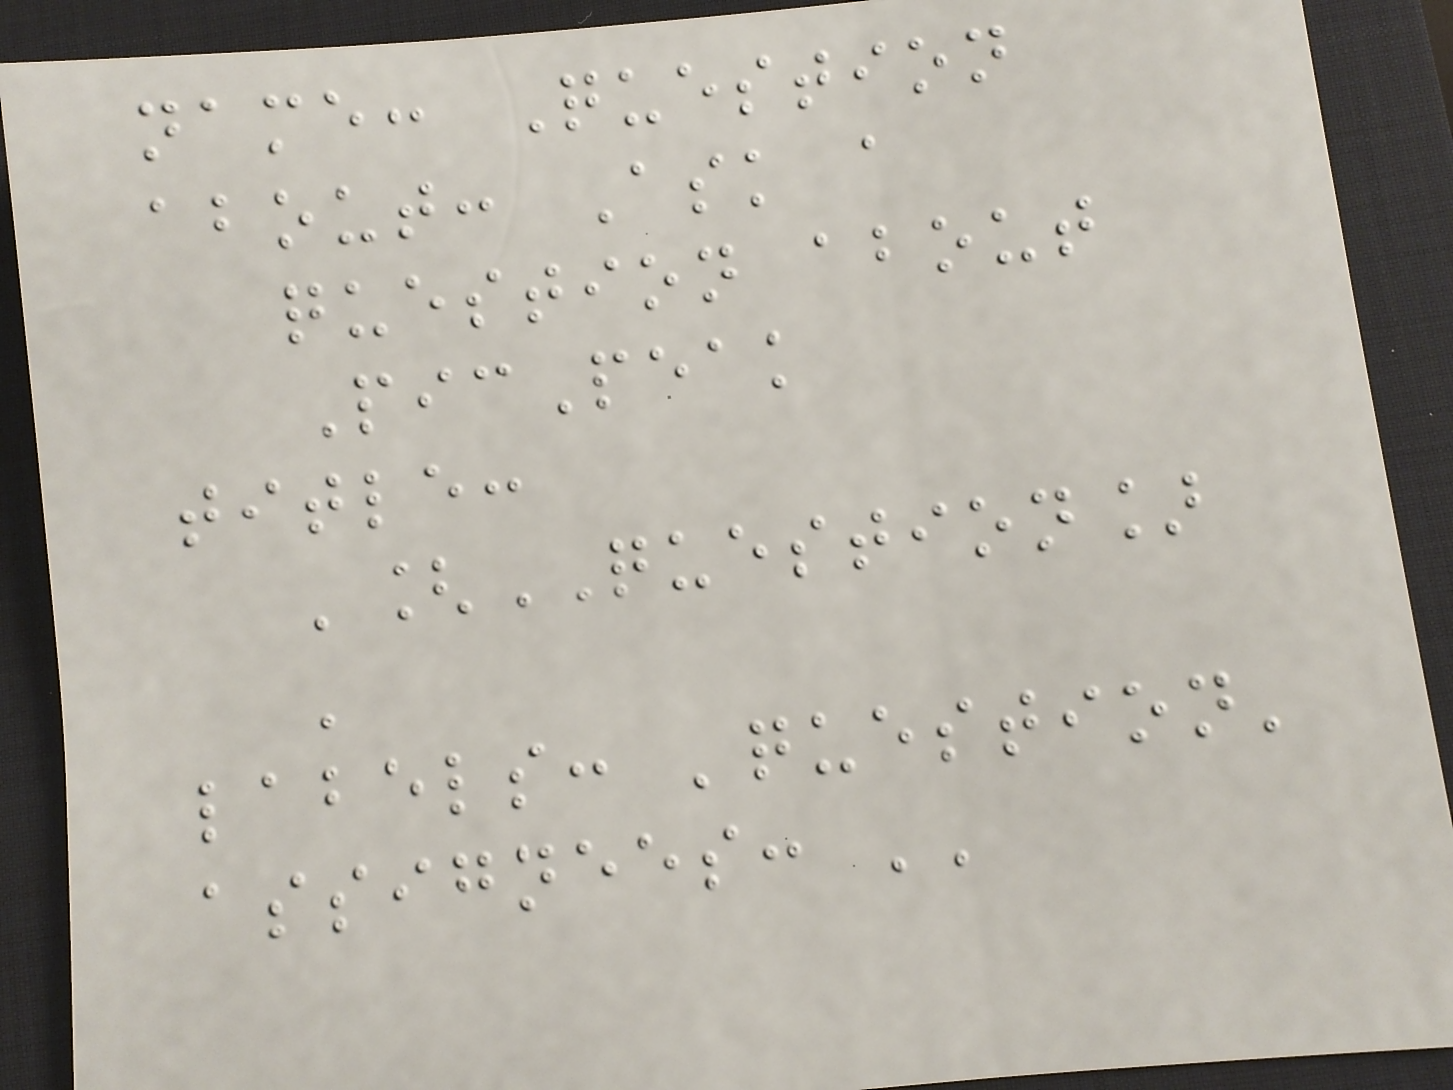name: Question
about: Ask a
question about
PicPeak
title:
'[QUESTION]
'
labels: 'question'
assignees: ''
